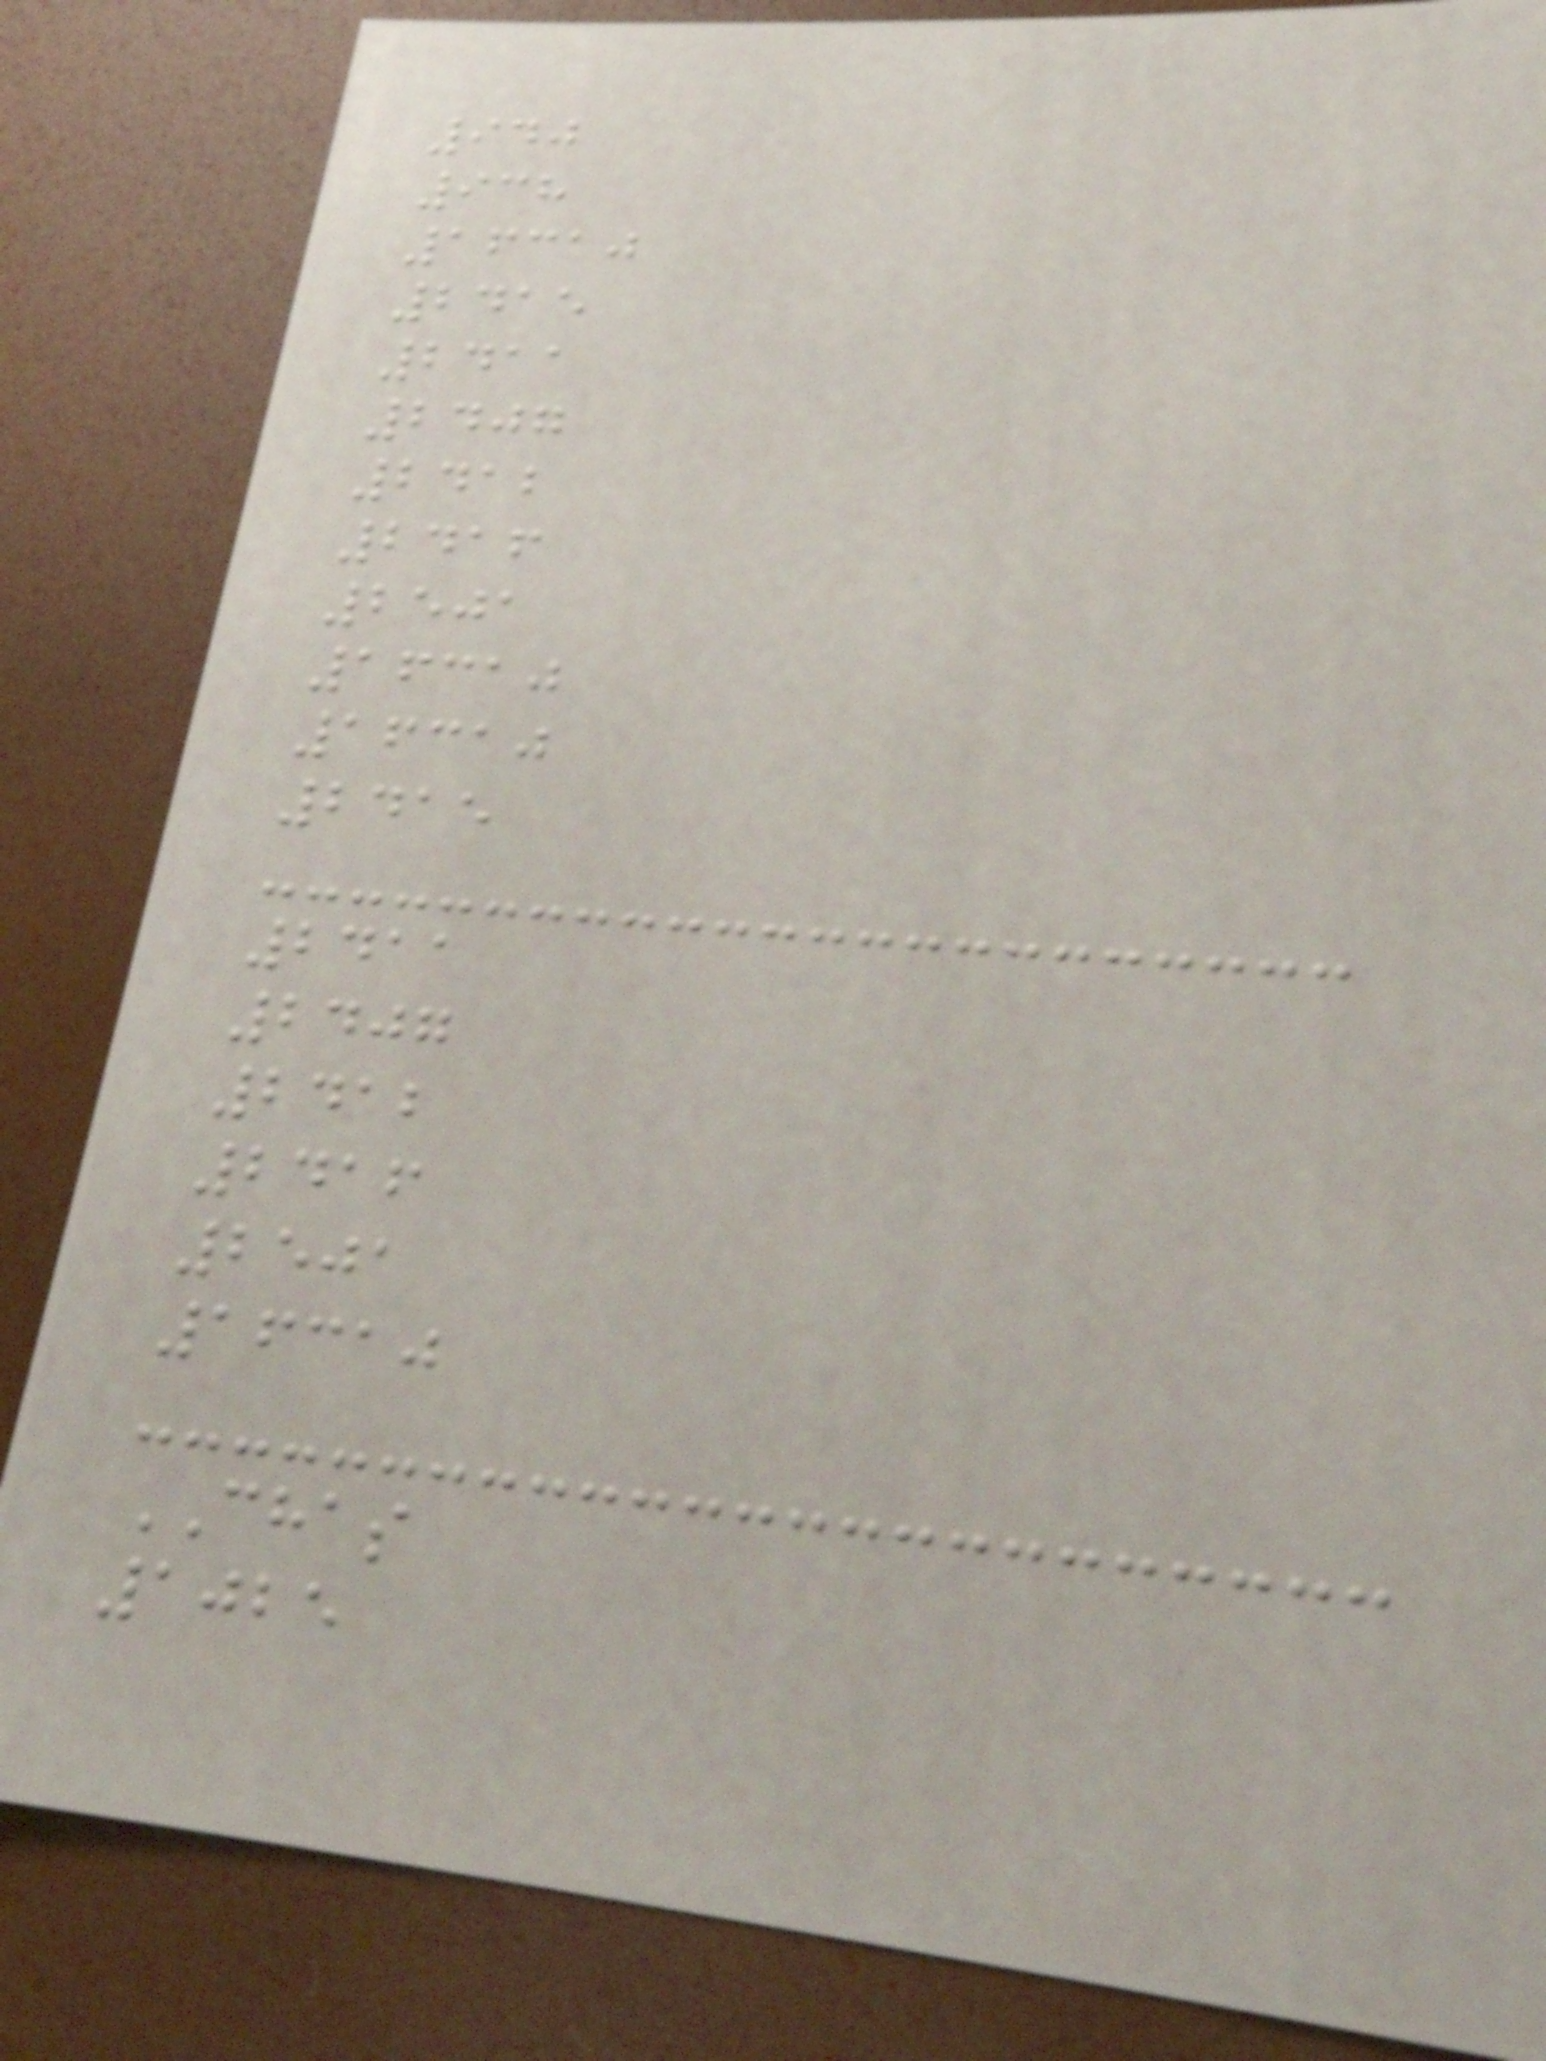940
938
16310
2415
2411
2407
2412
2416
2501
16310
16310
2415
2411
2407
2412
2416
2501
16310
CHAS
1025
